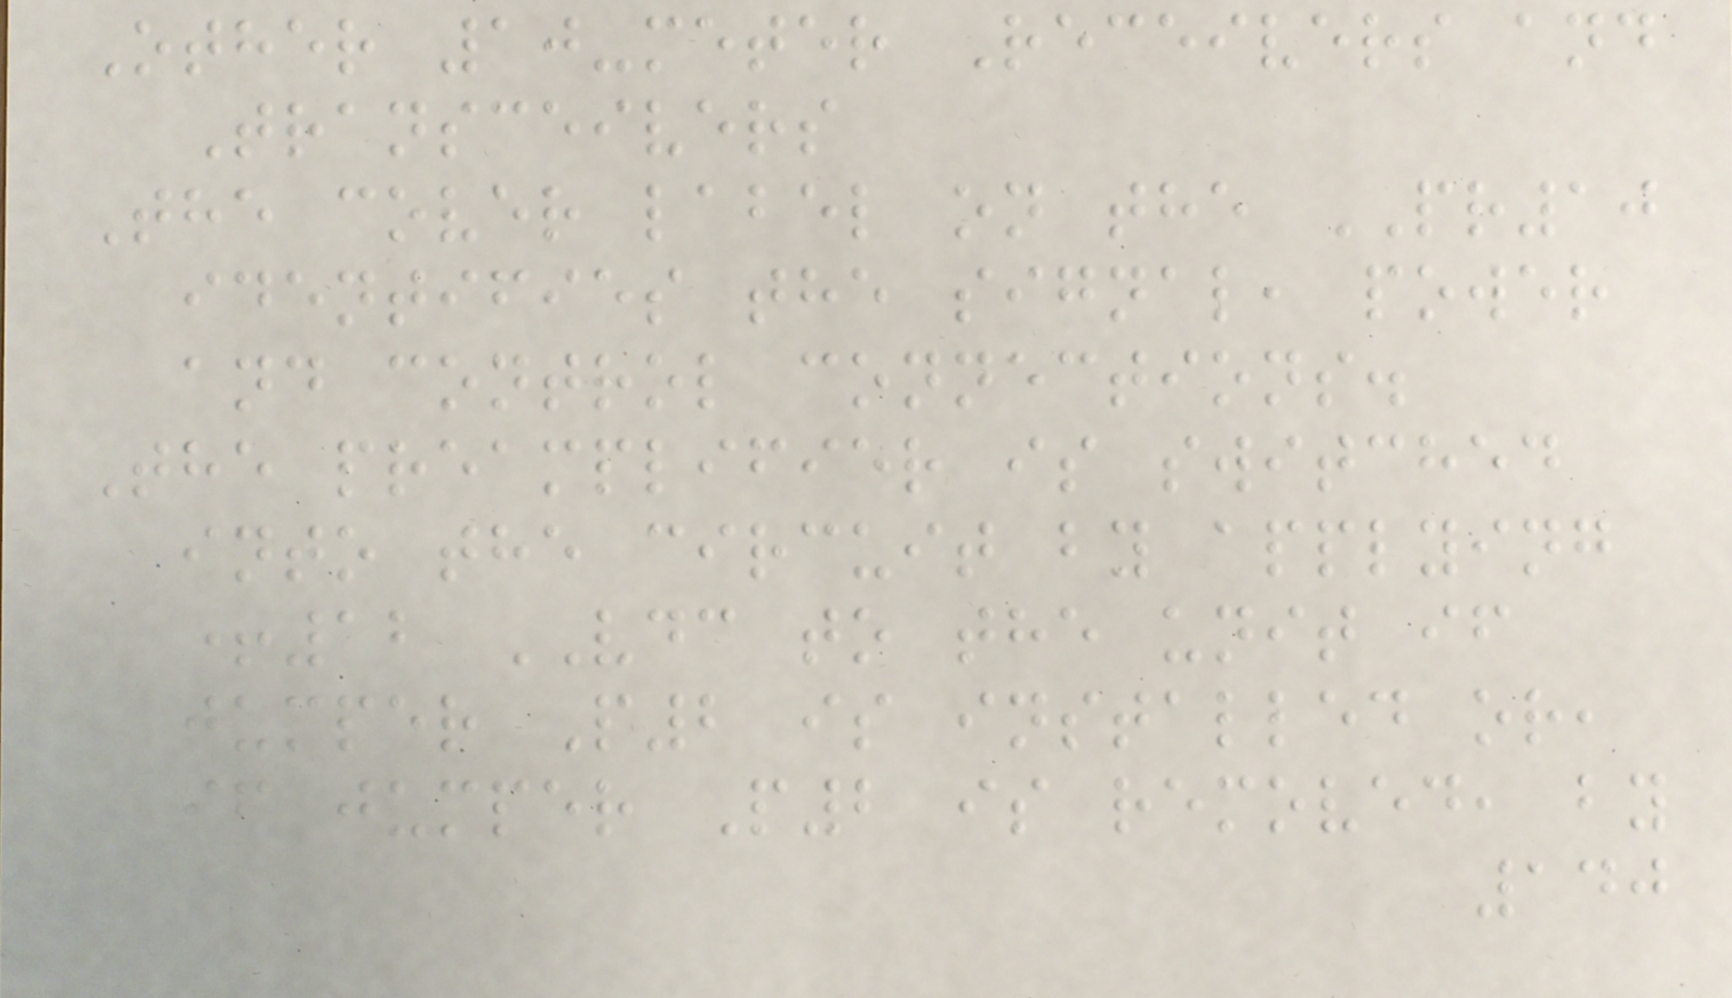Other 10-meter Receivers and
Transceivers
The cover label on the PR10
identifies the signal, power
and control connections.
The preamplifier is switched
into the circuit by applying
+12 VDC to the unit if
jumper P2 is installed or,
if jumper P2 is removed, by
140
